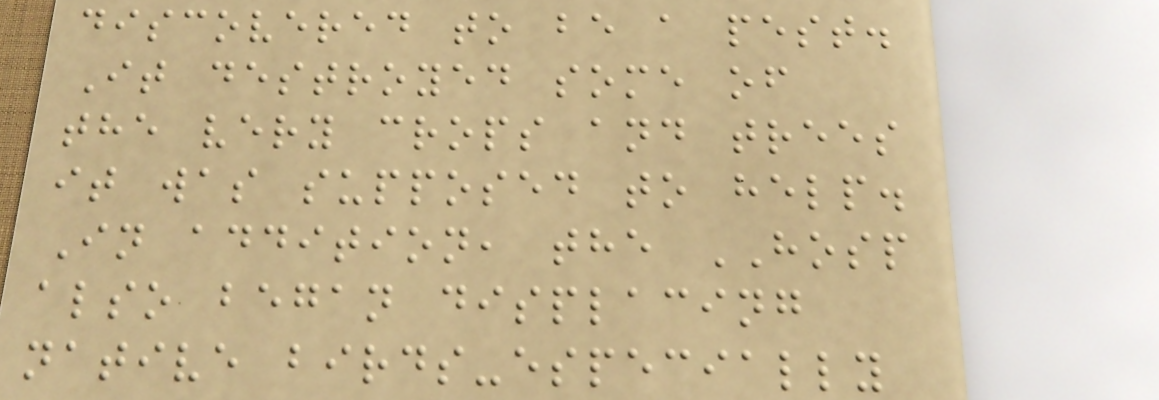discovered to be a pest.
It destroyed some of
the very crops and trees
it was supposed to help.
In addition, the HOSP
also began displacing
native birds-especially
